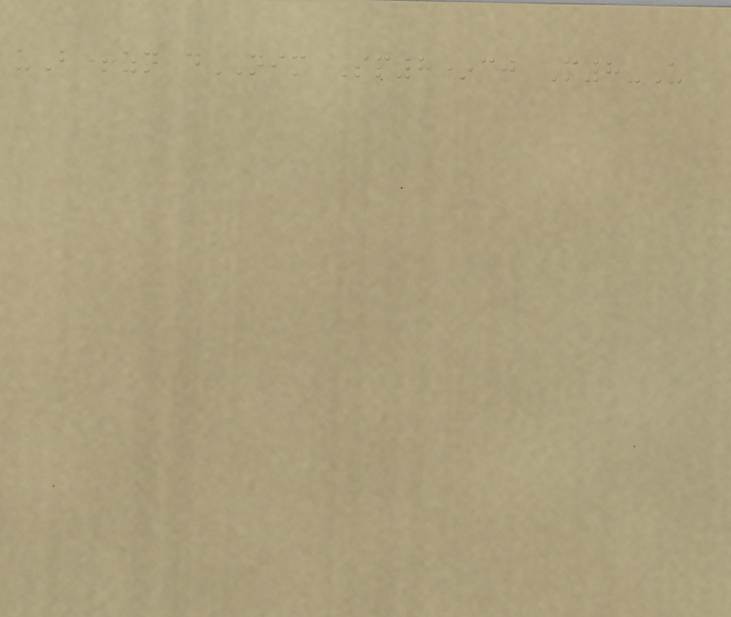uB+zn dNIM Sp8*cj M8-U
